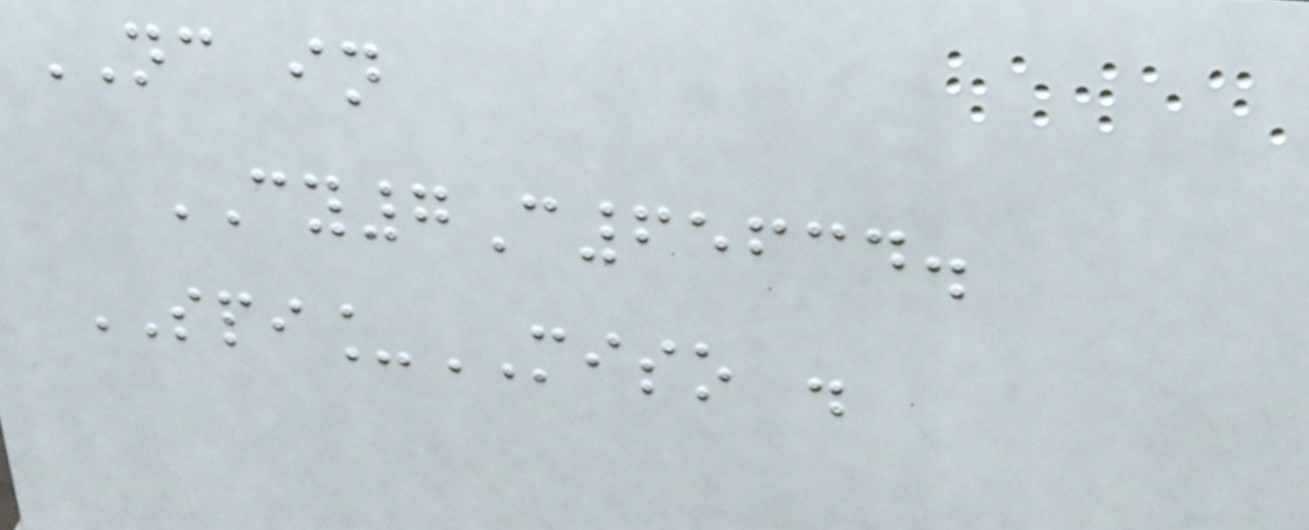NC in
CY7C65634.
SPI_MISO .
